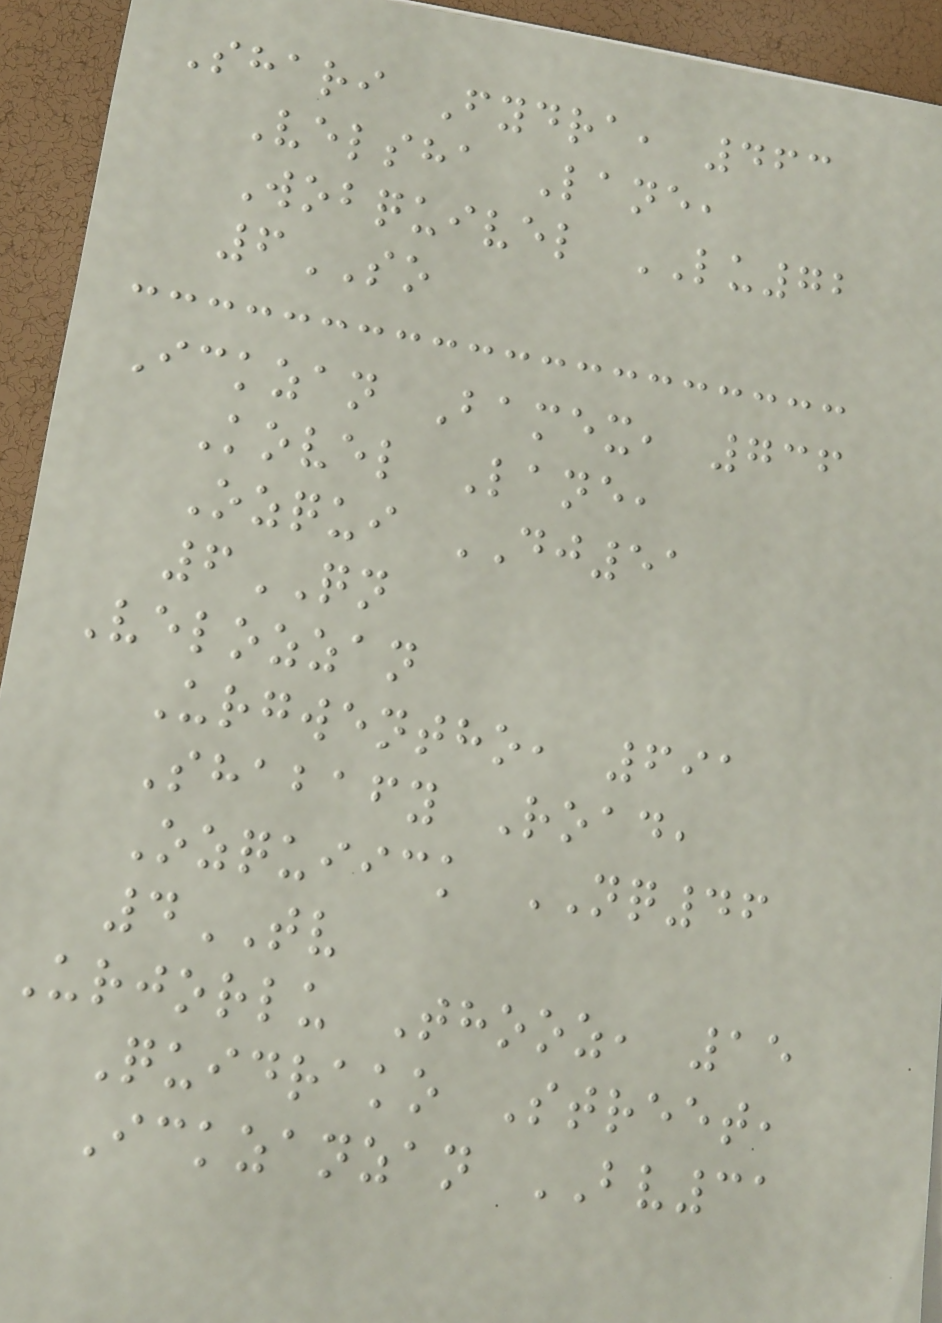Shari Fydra, 463
Velsha Lane,
Wobquivel LU72
6SO
Ickzan Bamex, 736
Kovel Lane,
Ozqui DJ51
6QN
Velozzan
Urgwentho, 691
Shabafy Road,
Ozquiick NQ46
4TV
Urjorlu Thooz, 15
Quidrako Street,
Ickzanzan BV31
